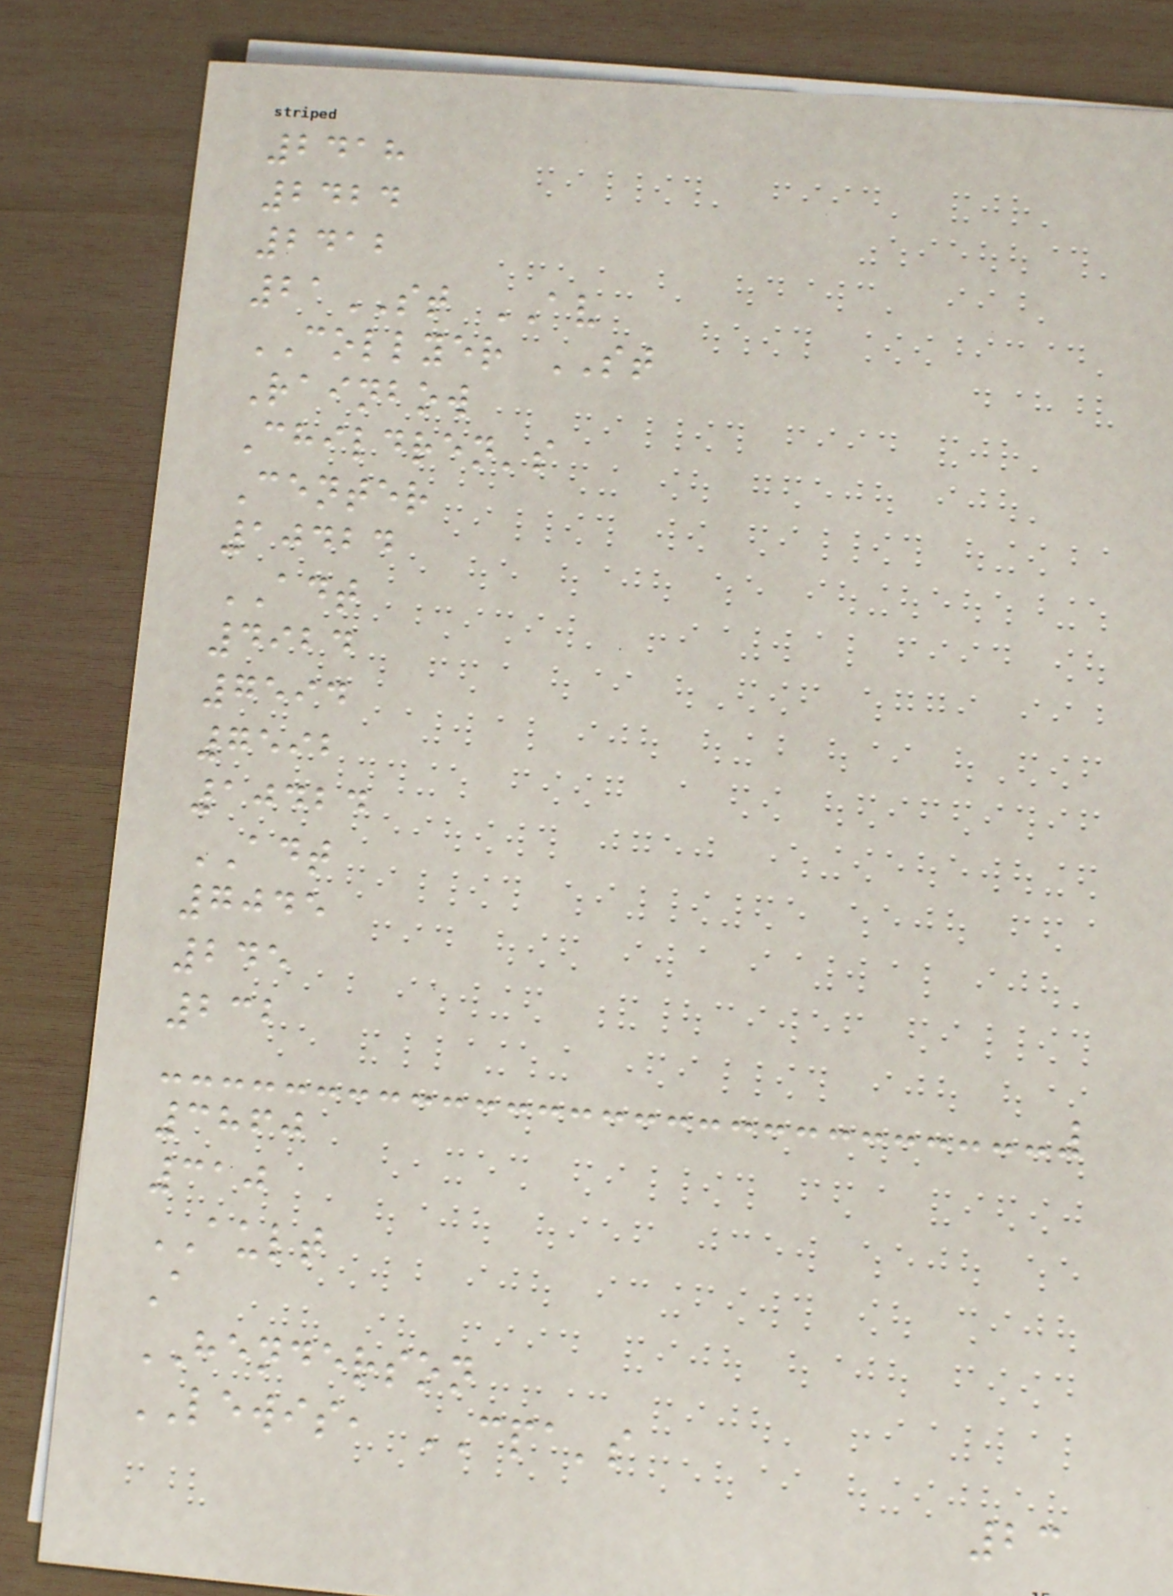2418
2424
2412
21ST AV
COLLYER ST
Rainbow
Children's
Center
10424
ADT
4924
7594
7592
10424
ADT
7045
245
232
3860
310
AULT
A
HENDERSON
LEWIS, CPA's
23
